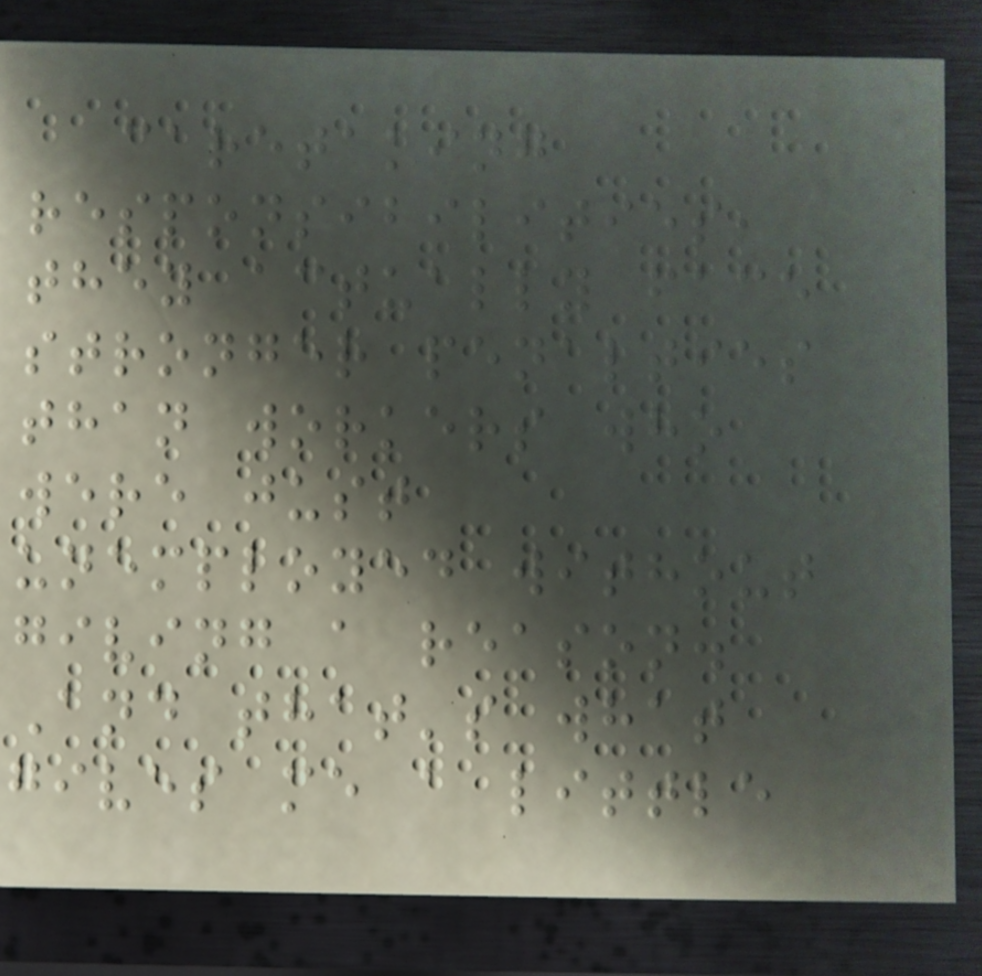caretaking
responsibilities,
they actually face
stronger penalties
than workers who
were just
unemployed without
giving a reason.
And that's what
gives me a little
